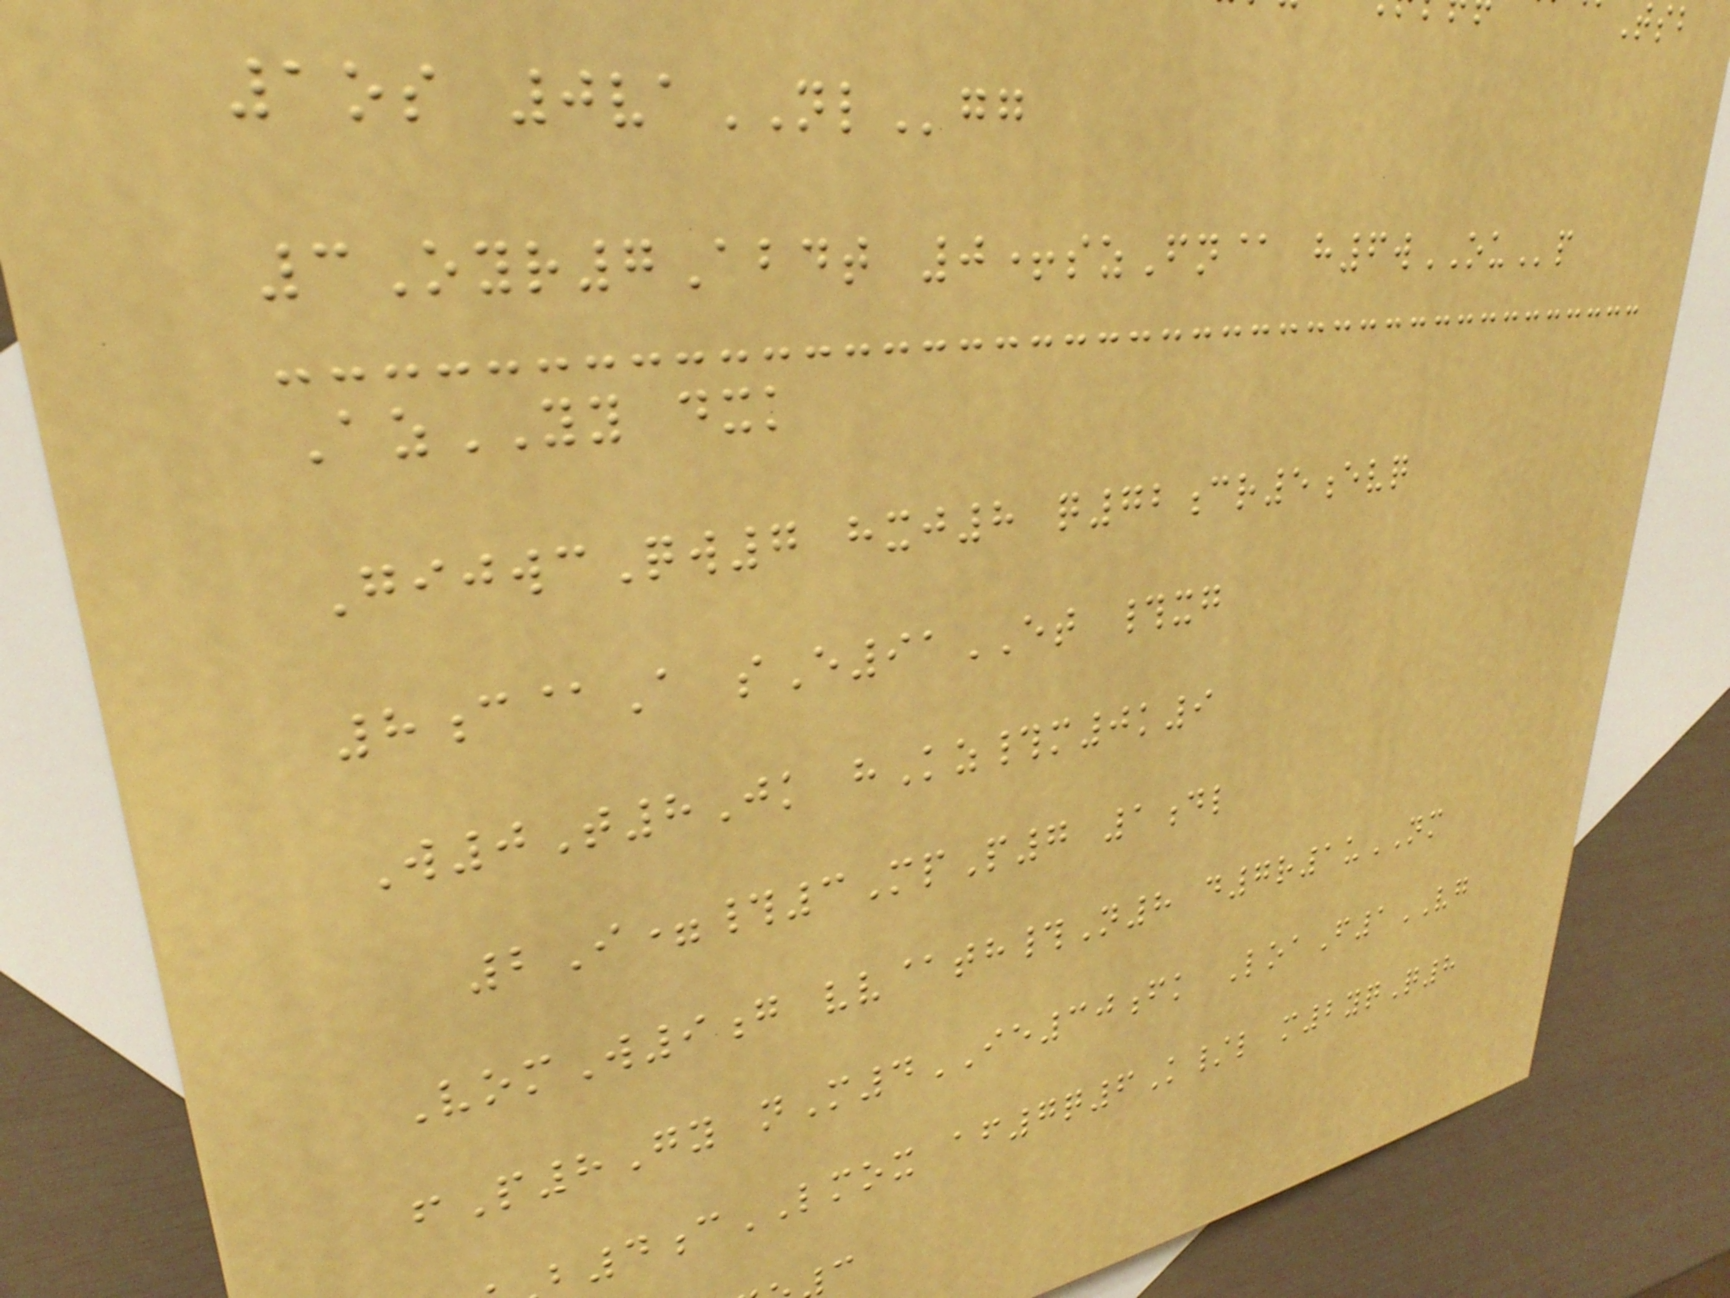1os 0vaNLgg
3Oyr7Abdt 0+szFn@ h6wOUp
AzYY dxk
GijwcQw7 hxj8 q72cr5evq
8c@A sE91ET #xg
W0T8Jk hKz#m0k9
2I=#3MpP7 1dl
VomW9g vv@th#N8 d7r1uNM
fP8Gy nM4IE30fk LoaF1VG
4cLMOX af7q6K/l m2yqQ8
